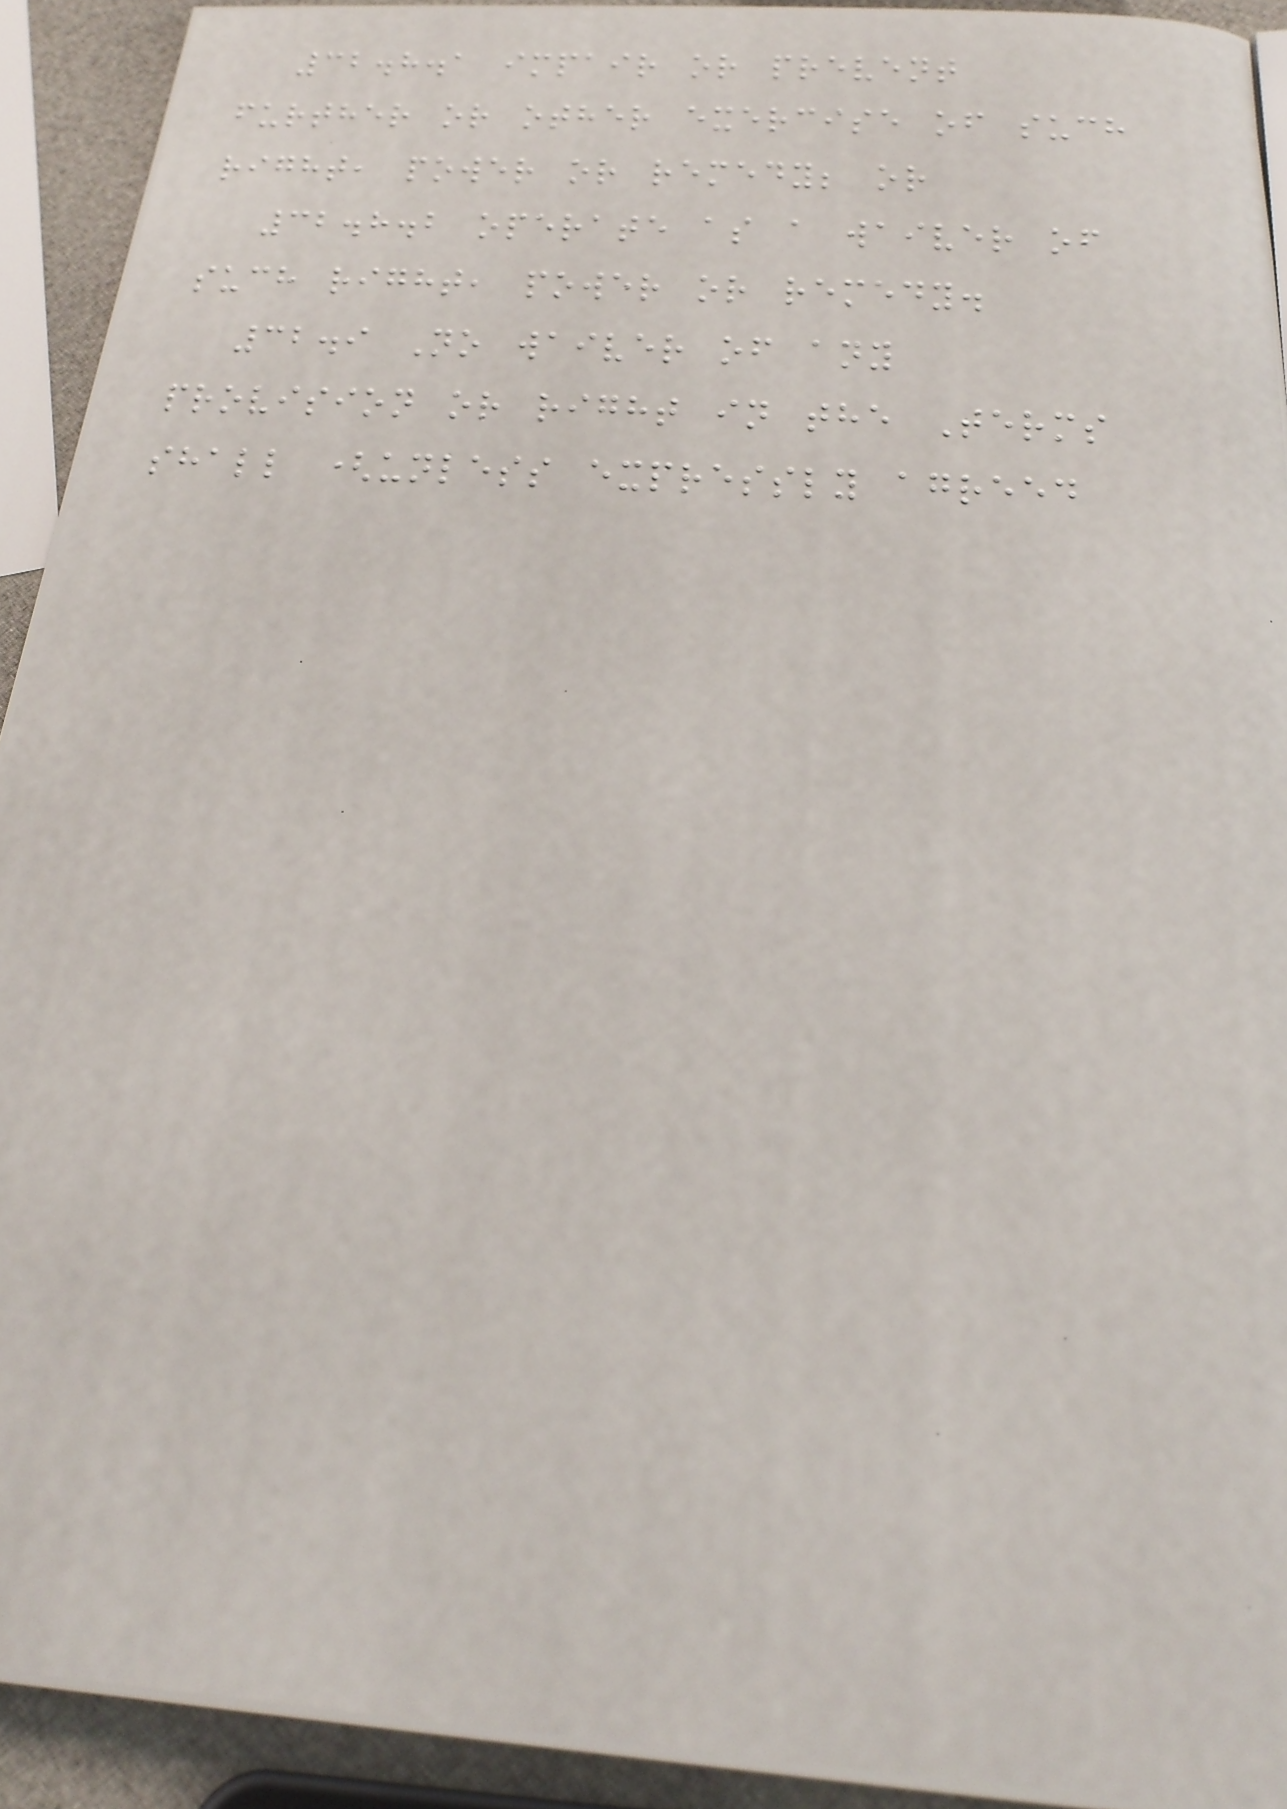32.8.1 impair or prevent
further or other exercise of such
right, power or remedy; or
32.8.2 operate as a waiver of
such right, power or remedy.
32.9 No waiver of any
provision or right in the Terms
shall (unless expressly agreed
